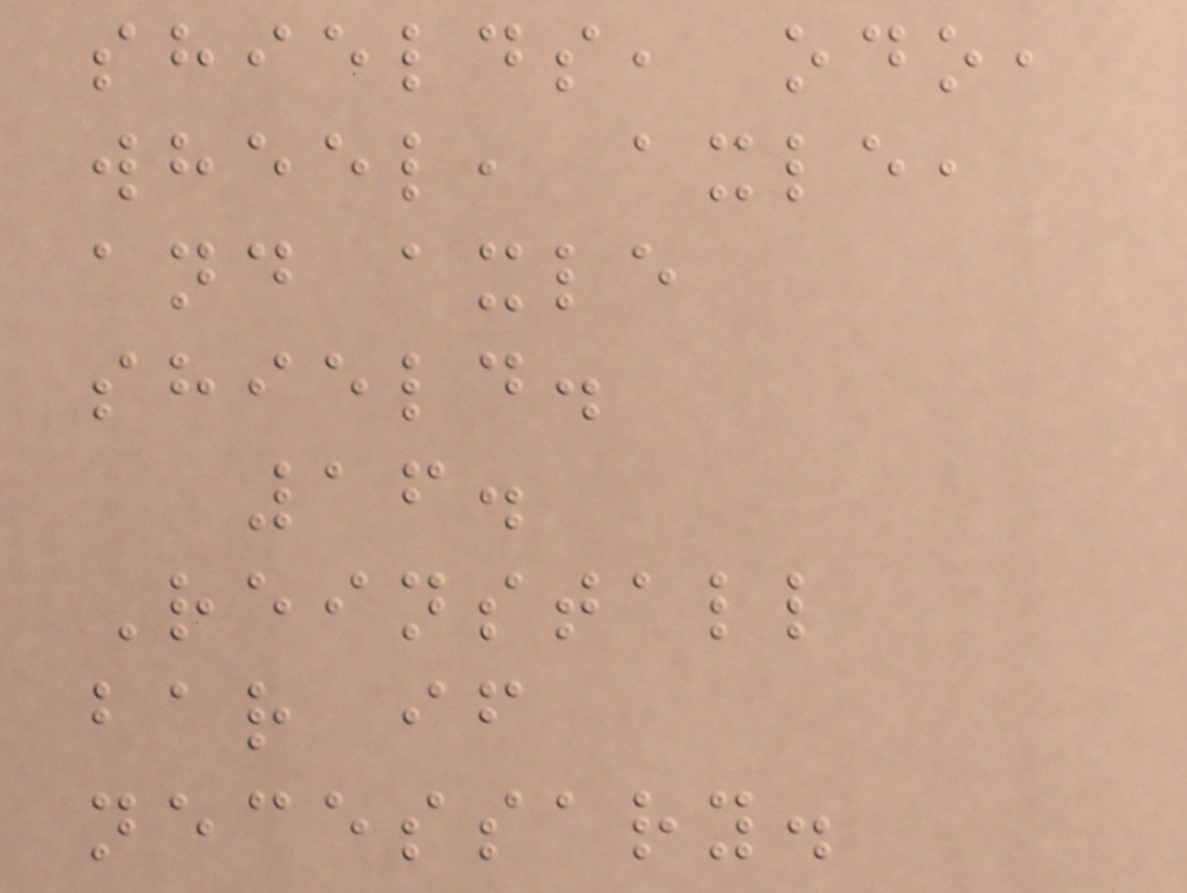shields, odo,
wheel, axle,
and axle
shield.
16.
Reinstall
bar if
necessary.
